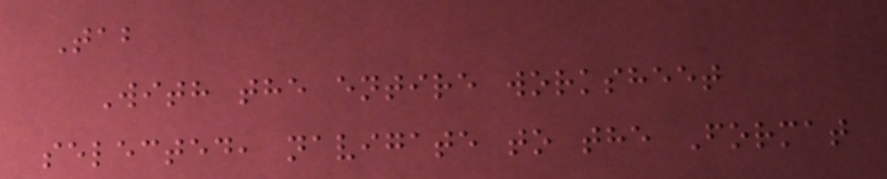Tab
With the entire worksheet
selected, navigate to the Format
